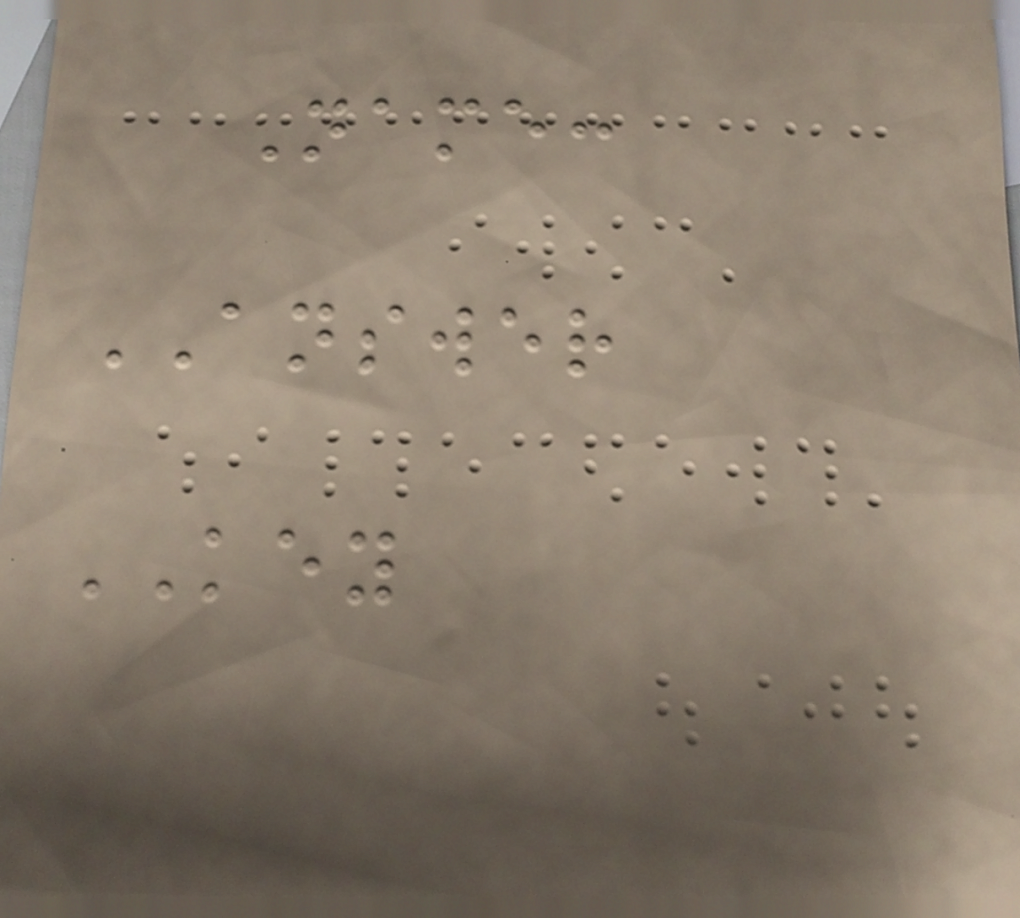Name:
ANSWER
KEY
